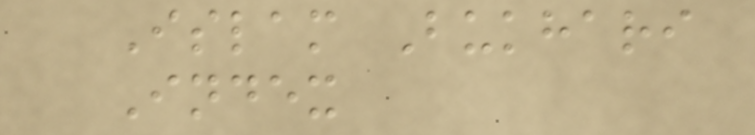Islam Bukhari
Index
